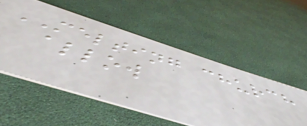MELTING church
allow
